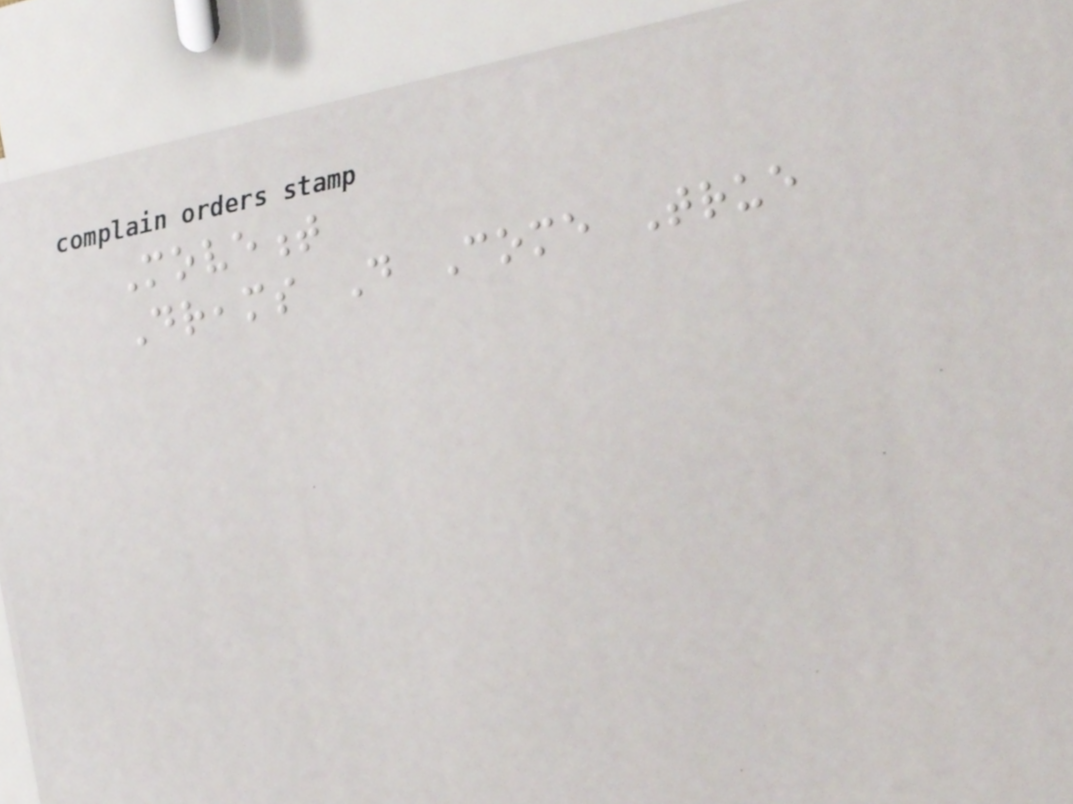Movement
Dreams Do Come True
